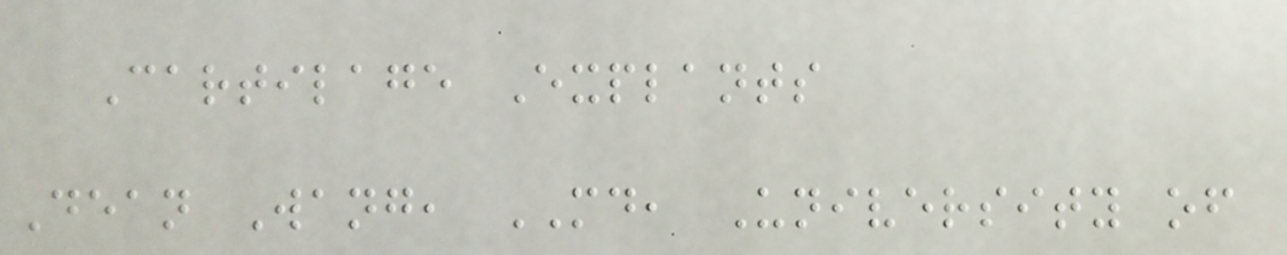Cartilage Explants
Dean Wang, MD, University of
